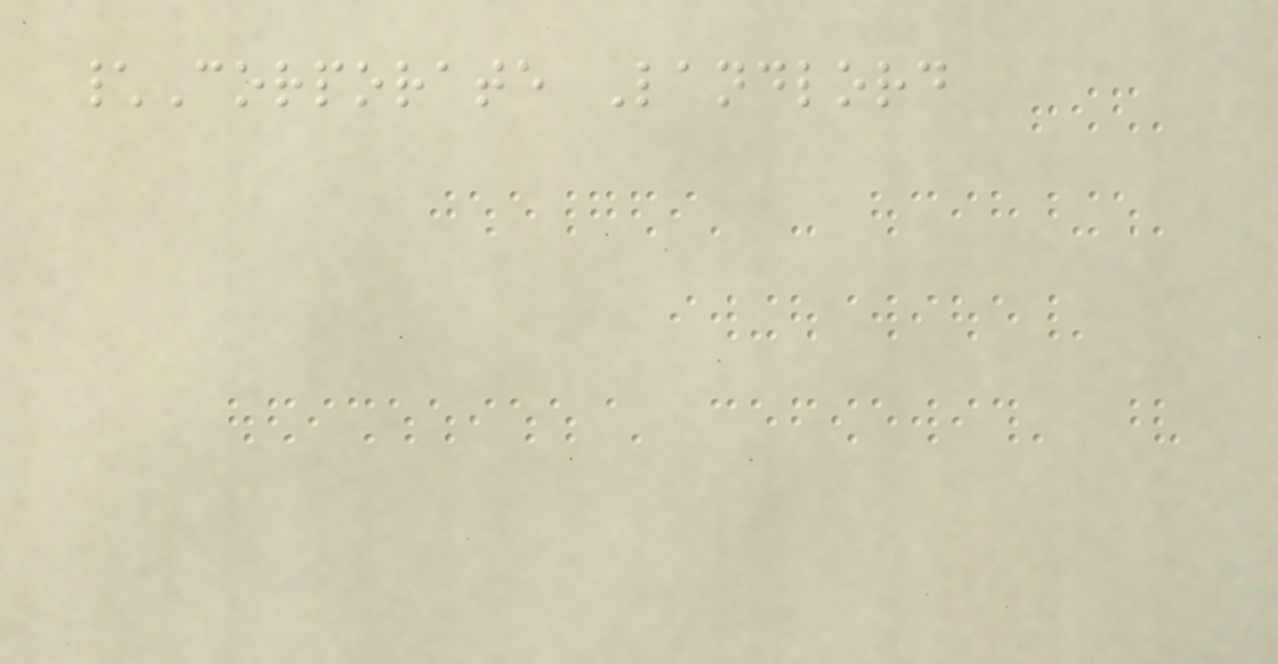\Corporate Landlord
